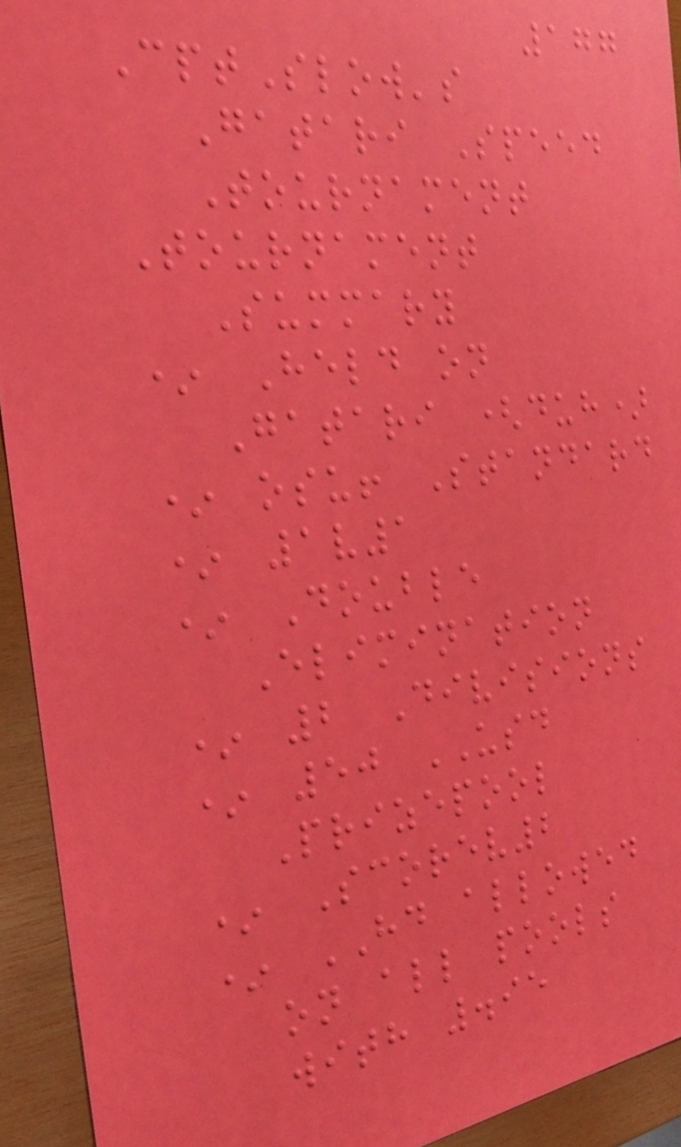177
CptSlow's
Gatari Speed
Tournament
Tournament
Summary
* Held on
Gatari (duh)
* osu! Standard
* 1v1
* Double
Elimination
* 2 Divisions
* 50 USD
Prizepool
* Scorev2
* HD allowed
on all pools
with .95
